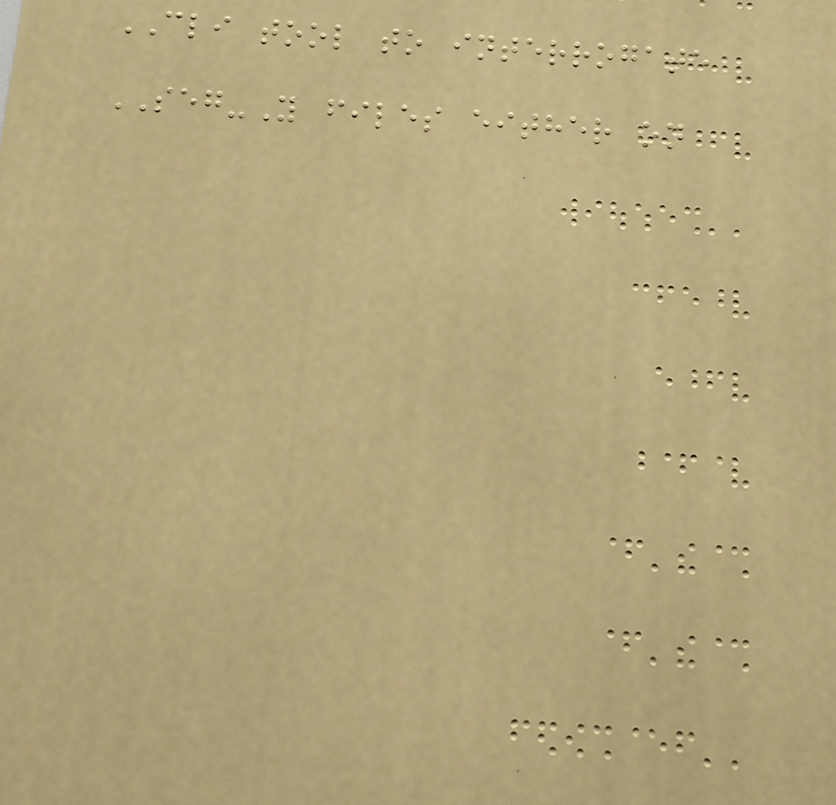CLI tool to interrogate
SEG-Y files either on
